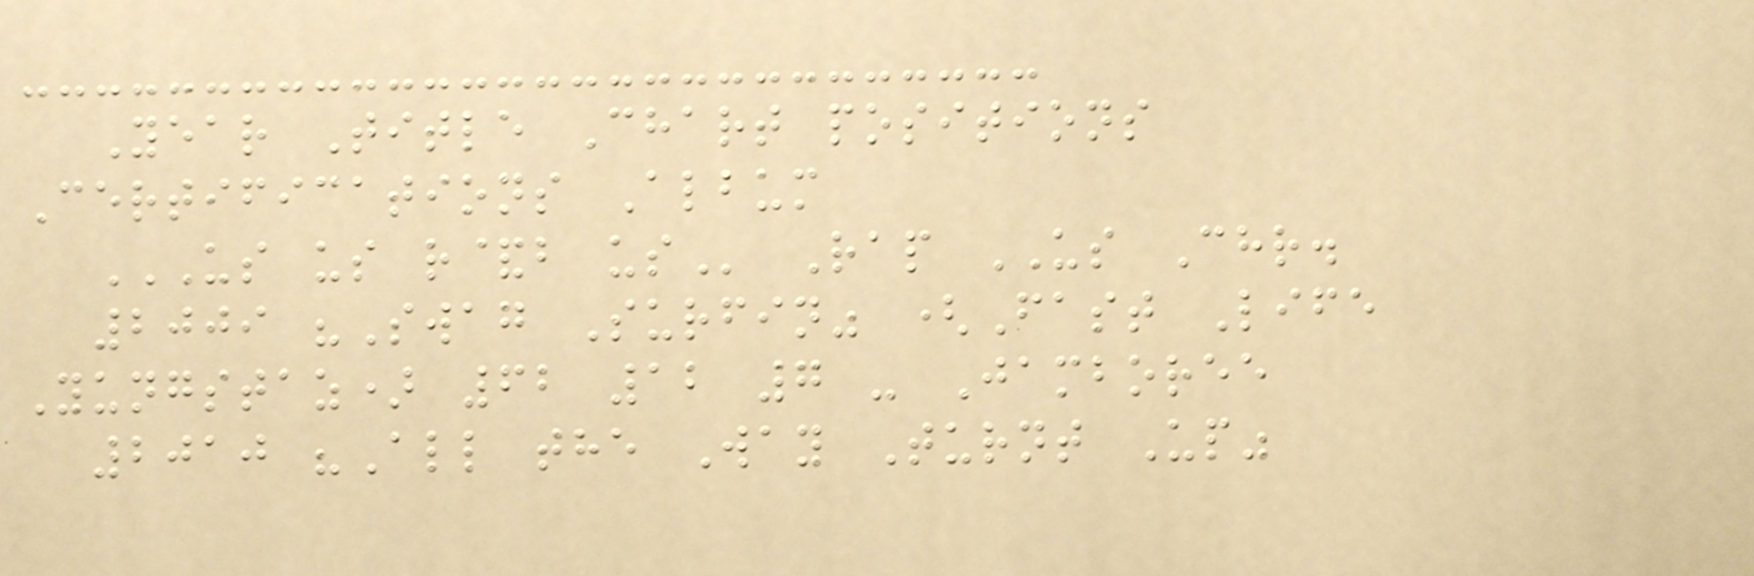Year Title Chart positions
Certifications Album
US US R&B US Rap US Chr.
2009 "Swag Surfin" (Fast Life
Yungstaz) 62 12 7 - Jamboree
2010 "All the Way Turnt Up"
